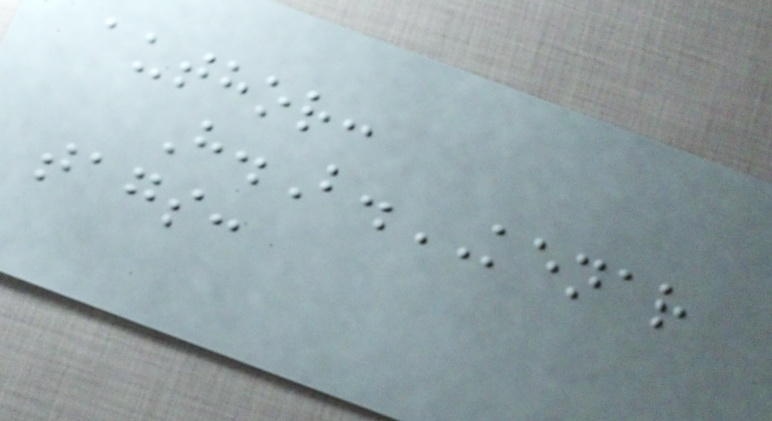author:
H.B.KENAR
tags:
